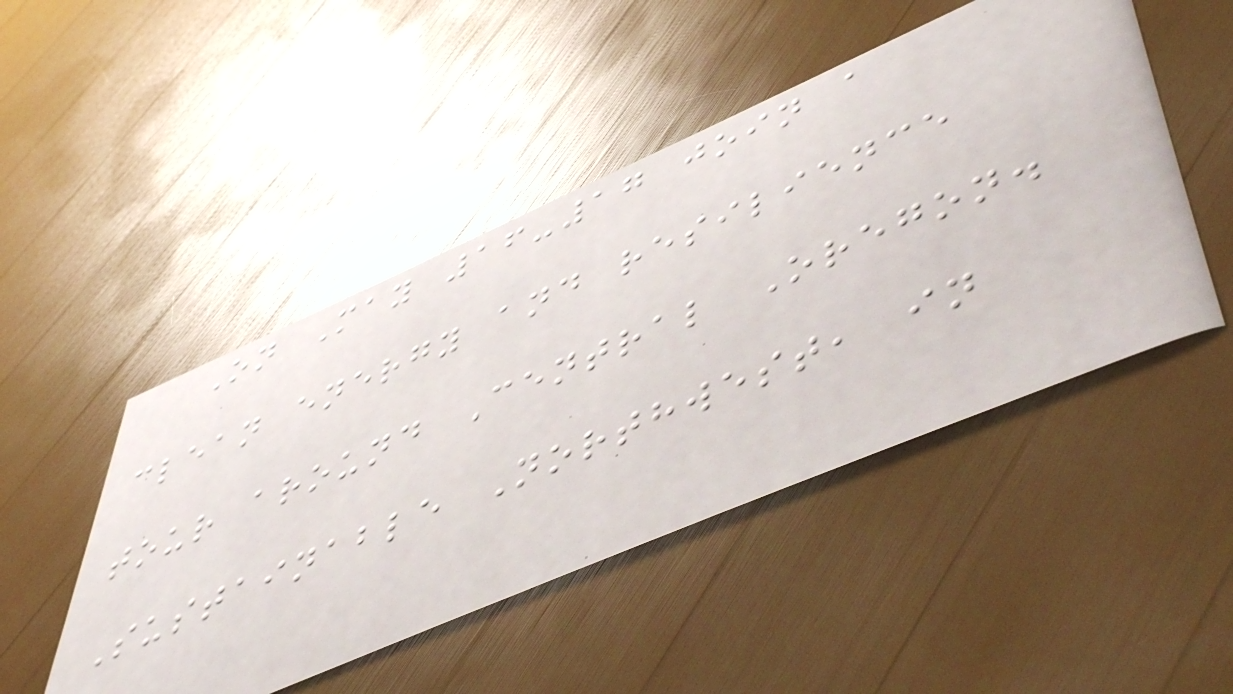On May 16-17 join a
clean energy and resilience
tour around Central Oregon.
Sustainable Northwest, in
